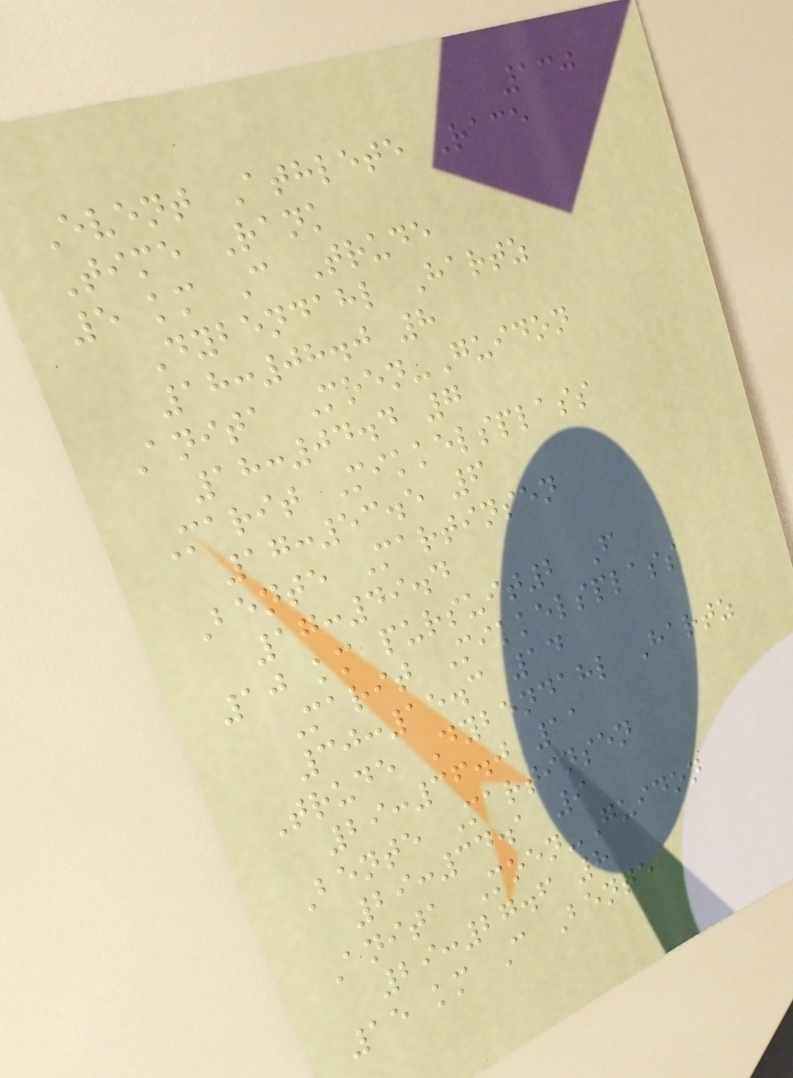130
Event Athlete Race
Time Rank
5 km C Trude
Dybendahl Hartz
18:08.0 8
Anita Moen-Guidon
18:04.4 7
Marit Mikkelsplass
17:53.5 6
Bente Martinsen
17:49.4
10 km pursuit2 F
Marit Mikkelsplass
30:15.3 14
Trude Dybendahl Hartz
29:36.0 11
Bente Martinsen
29:34.1 9
Anita Moen-Guidon
29:27.6 8
15 km C Bente
